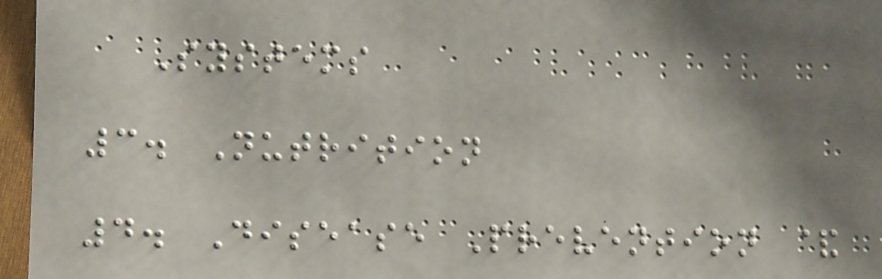Systems
3. Nutrition
4. Disease Prevention &
